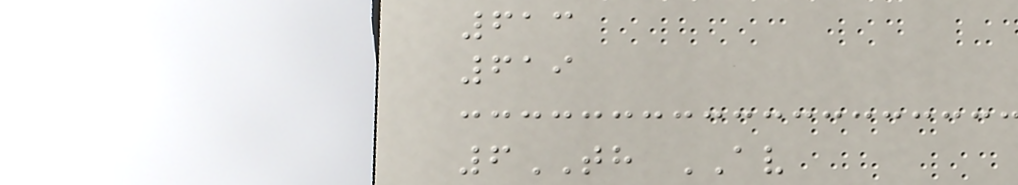613
619
6TH AV
